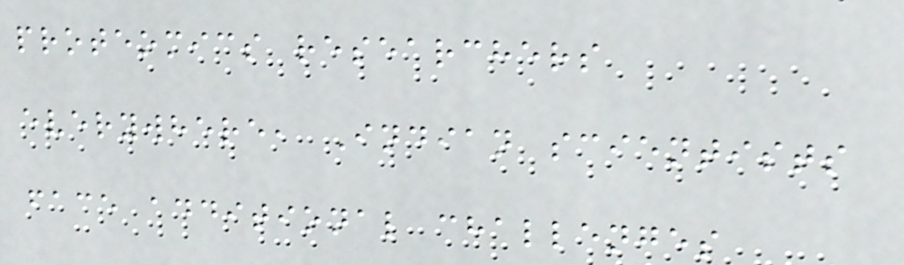proteomics researchers
everywhere, Indian scientists
face additional challenges
